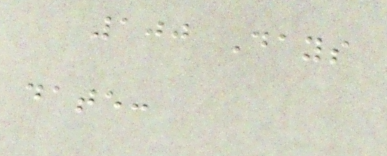100 Days
date:
